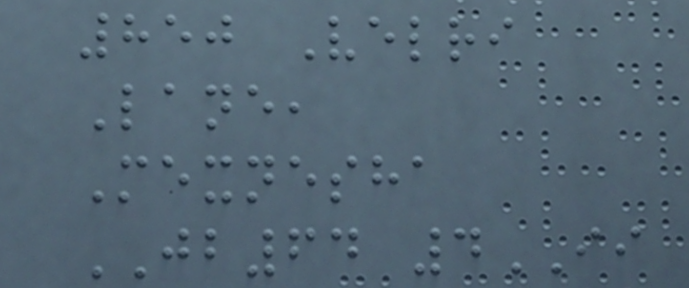850 Velri
Lane,
Mexnesha
JB64 4II
